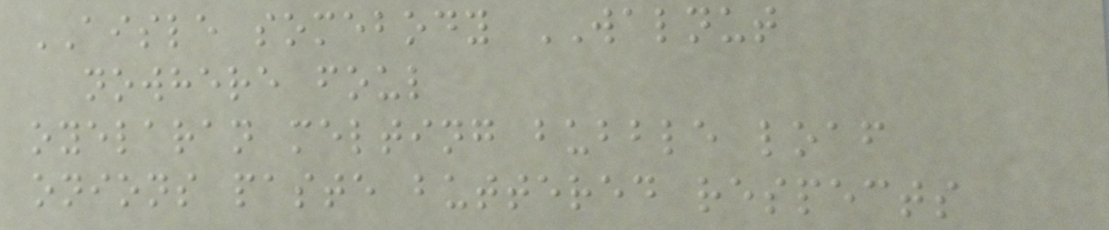AISLE somebody WALNUT
nowhere foul
oyelaran melting bubble loaf
onions paste buttered respects
